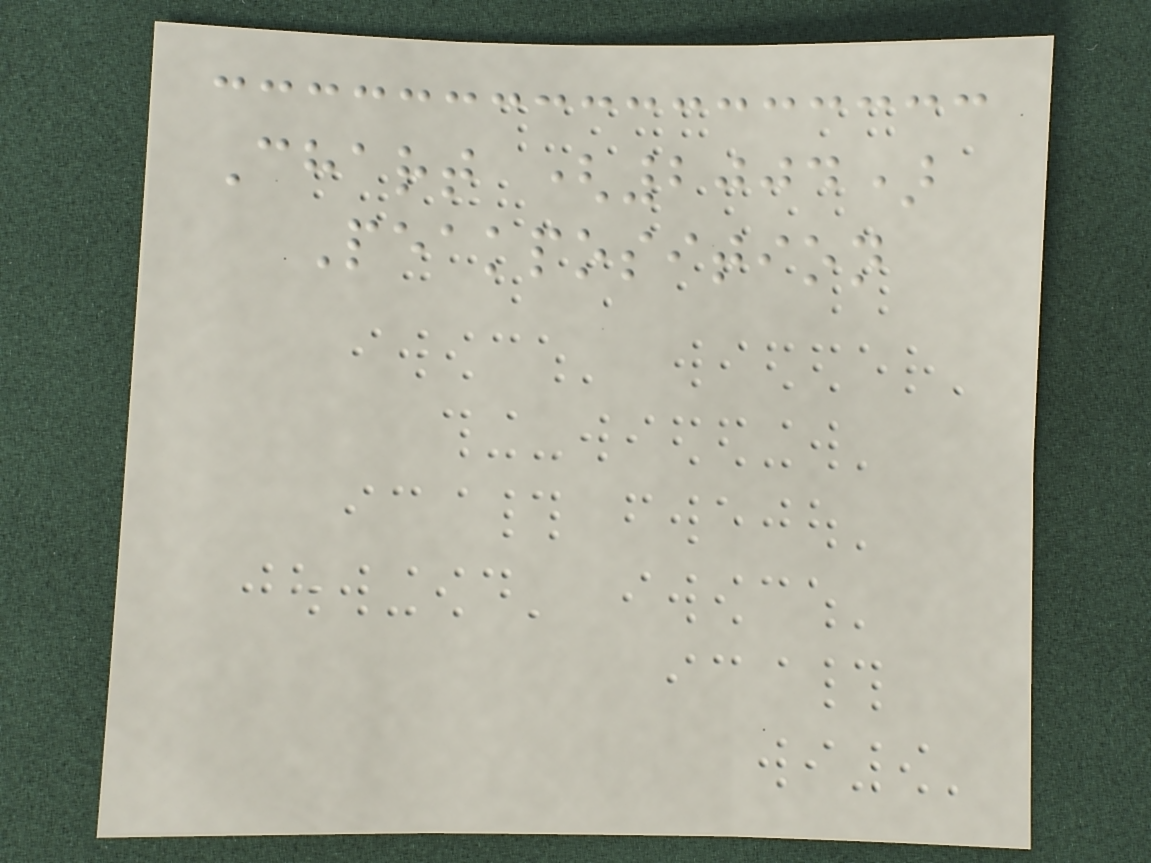Chart (2004)
Peakposition
